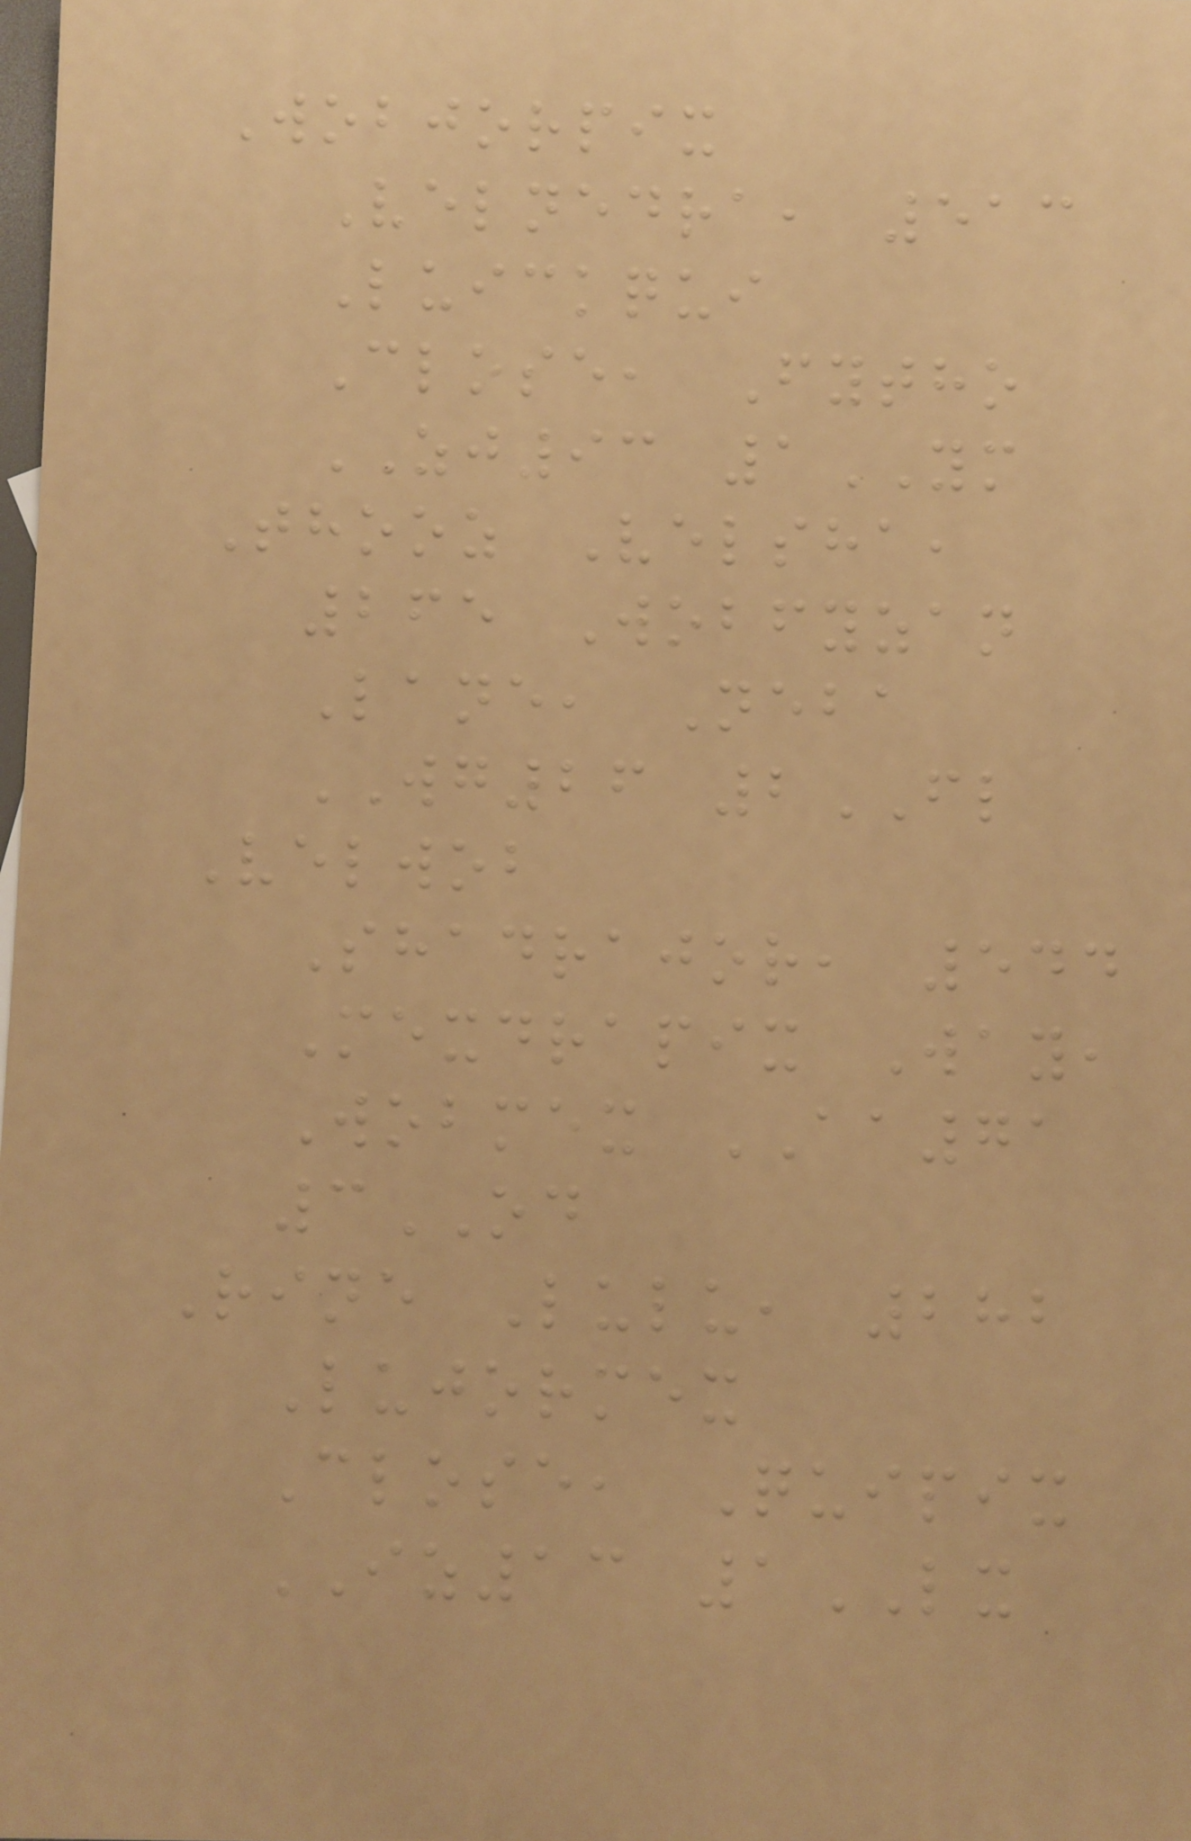Wobjorpix
Velnedra, 513
Luickqui
Close, Fytho
ZJ93 1YM
Thooz Velsha,
265 Wobfyzan
Lane, Neba
WG26 2FL
Velwob
Shadrajor, 544
Mexdrapix Way,
Wobmex AA71
3OD
Rine Lulu, 282
Lujormex
Close, Quipix
IZ13 1LX
